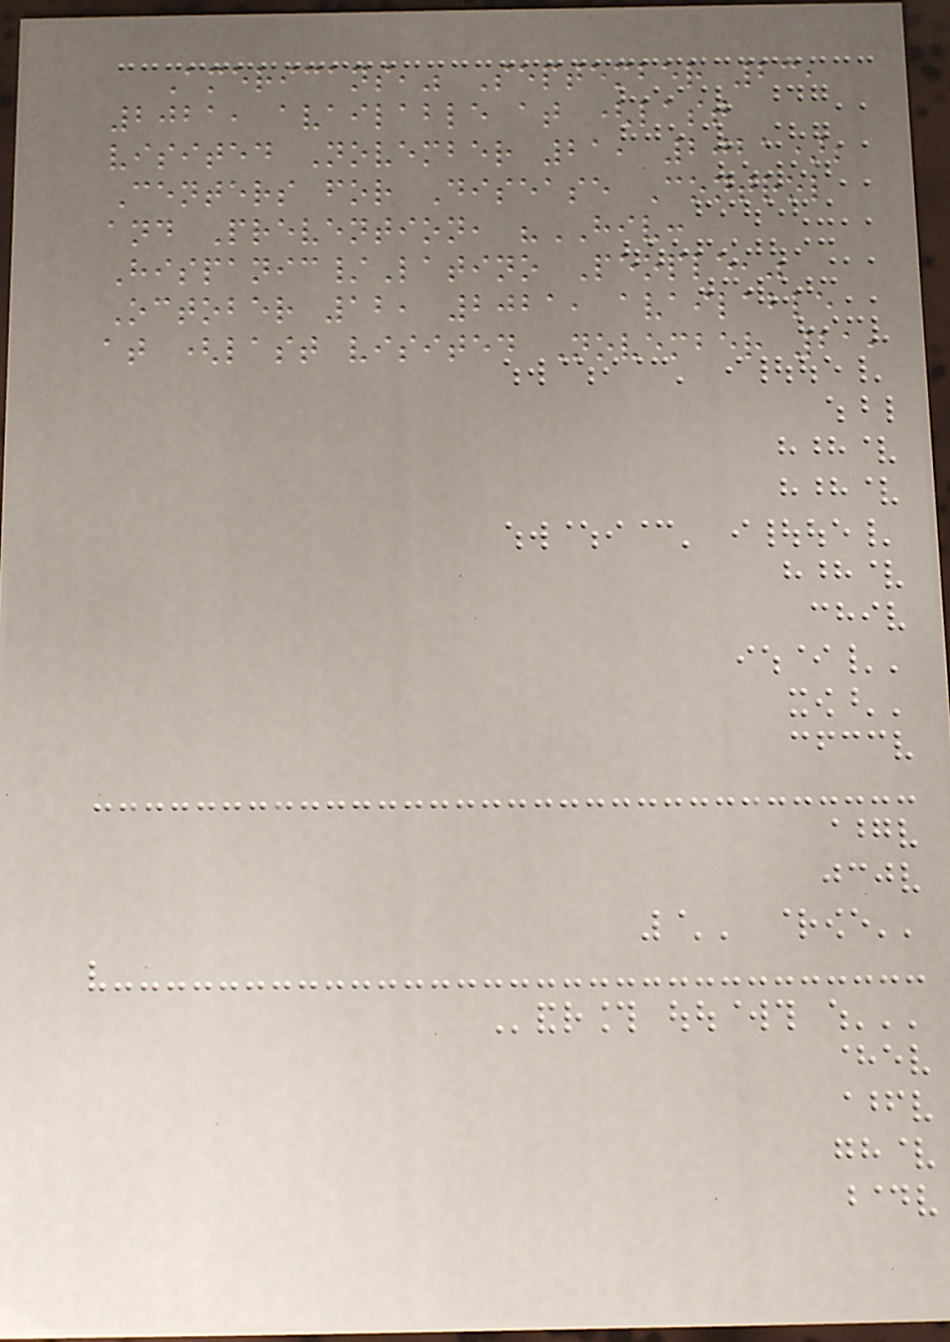Americans," September 23,
2021, available at (last
visited November 21, 2021);
Centers for Disease Control
and Prevention, "HIV:
Hispanic/Latino People,"
October 12, 2021, available
at (last visited November 21,
